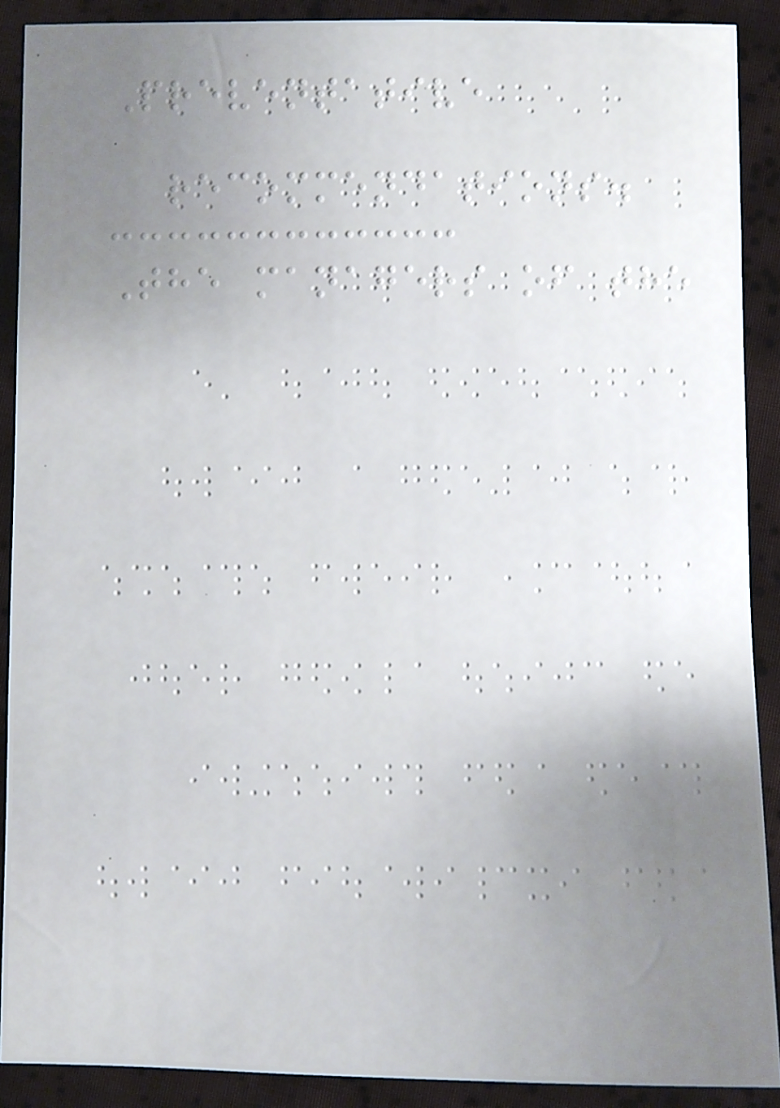Preventative
recommendations.
The managers of the
